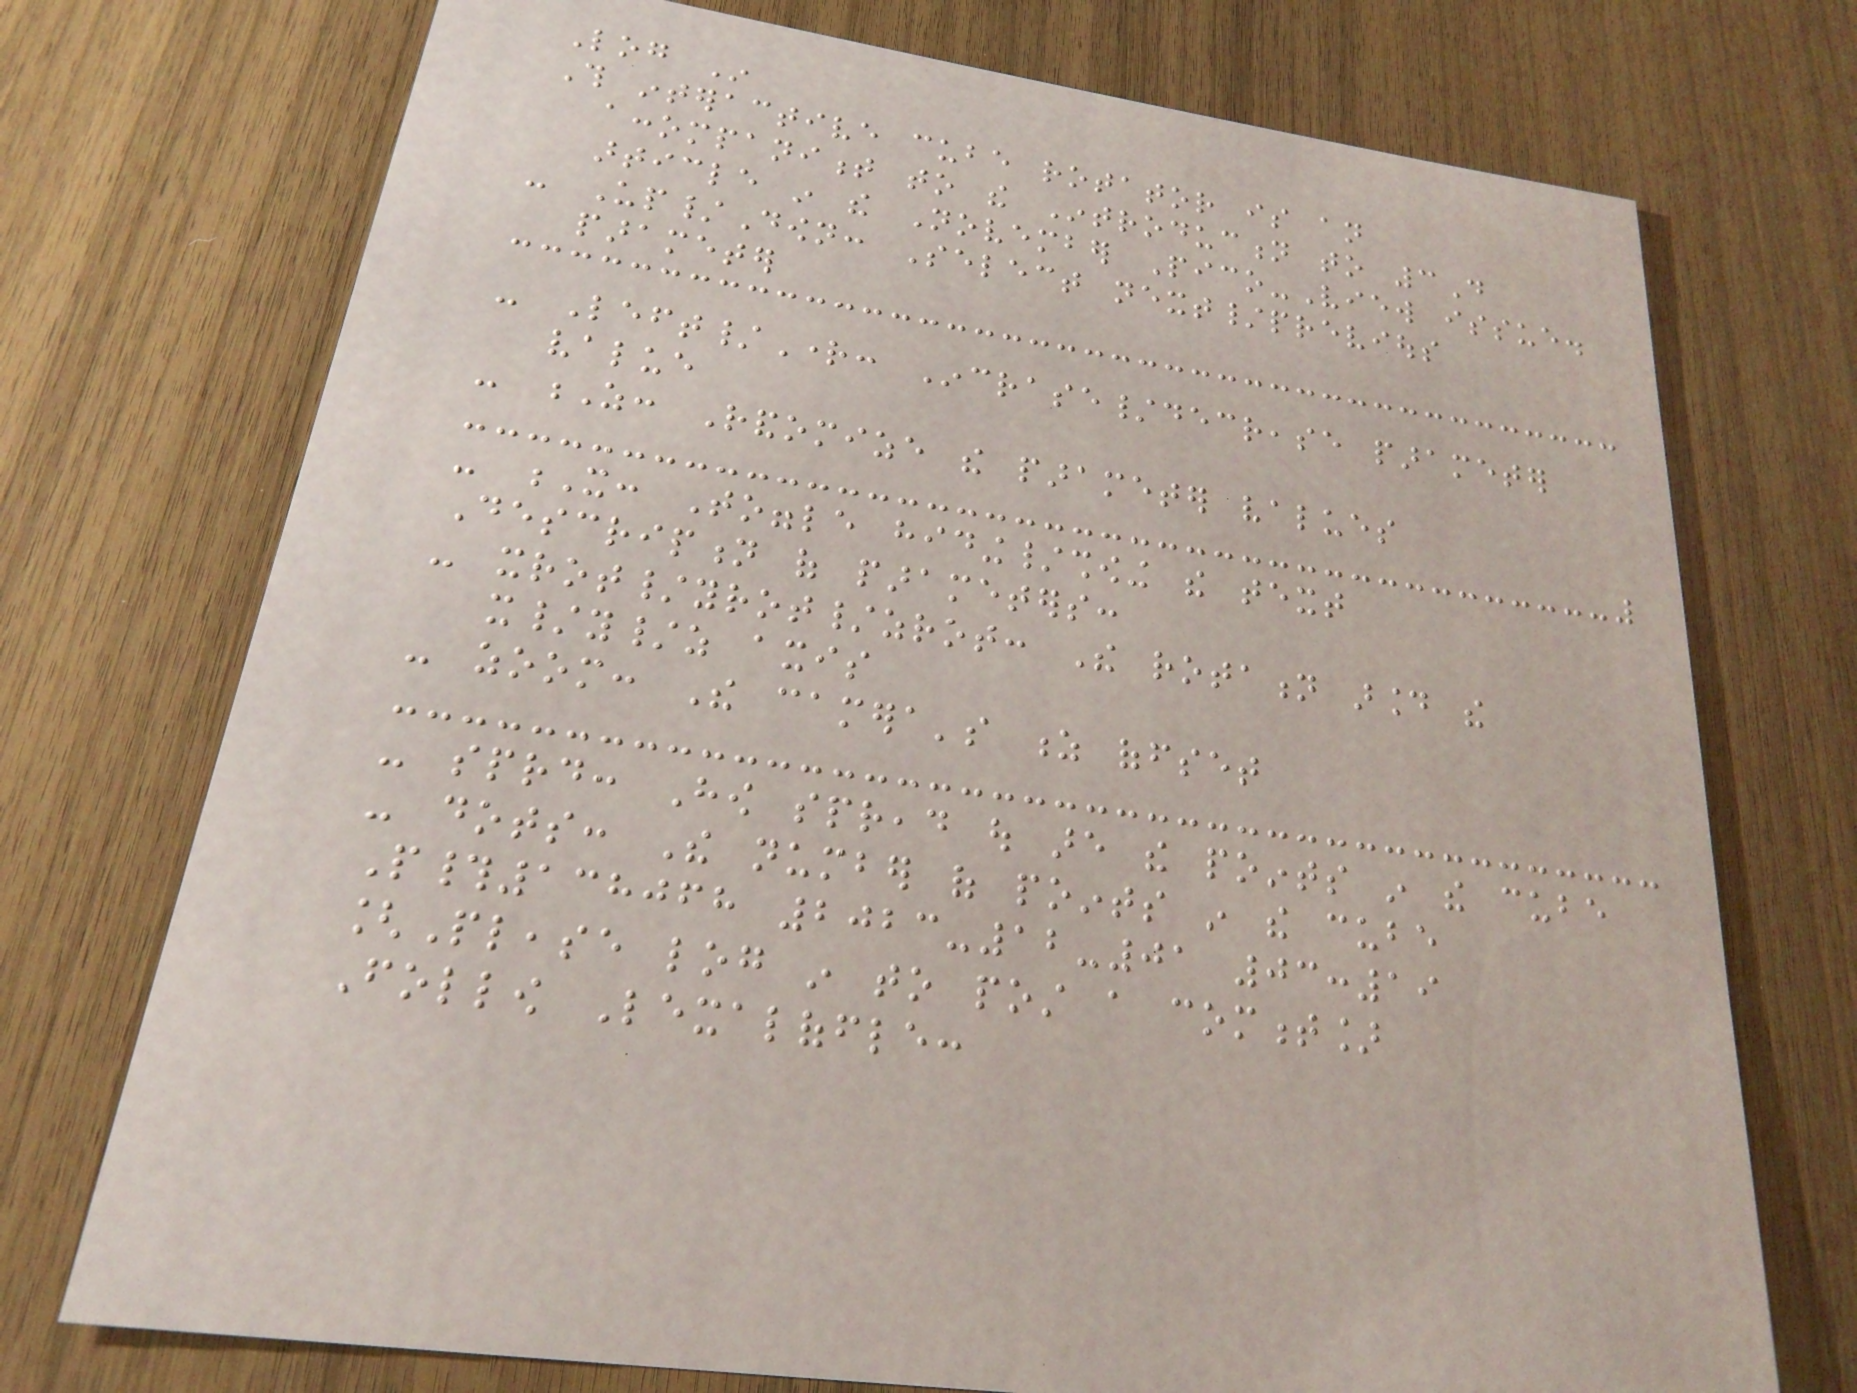Log In
This interactive cube rotator is an
accompaniment to the Introduction to 3D
article in the November Pico-View issue.
- Up/Down: Select next/previous
parameter
- Left/Right: Incrase/decrease parameter
value
- Z: Randomize the parameter values
- X: Toggle hiding/showing the text
Description of parameters:
- xrot/yrot/zrot: The rotation around the
x/y/z axis
- zoom: The camera's z offset
- sprd: How spread out are the points in the cube
- dots: The number of points in the cube
P#138068 2023-12-01 03:19
[Please log in to post a comment]
Follow Lexaloffle:
